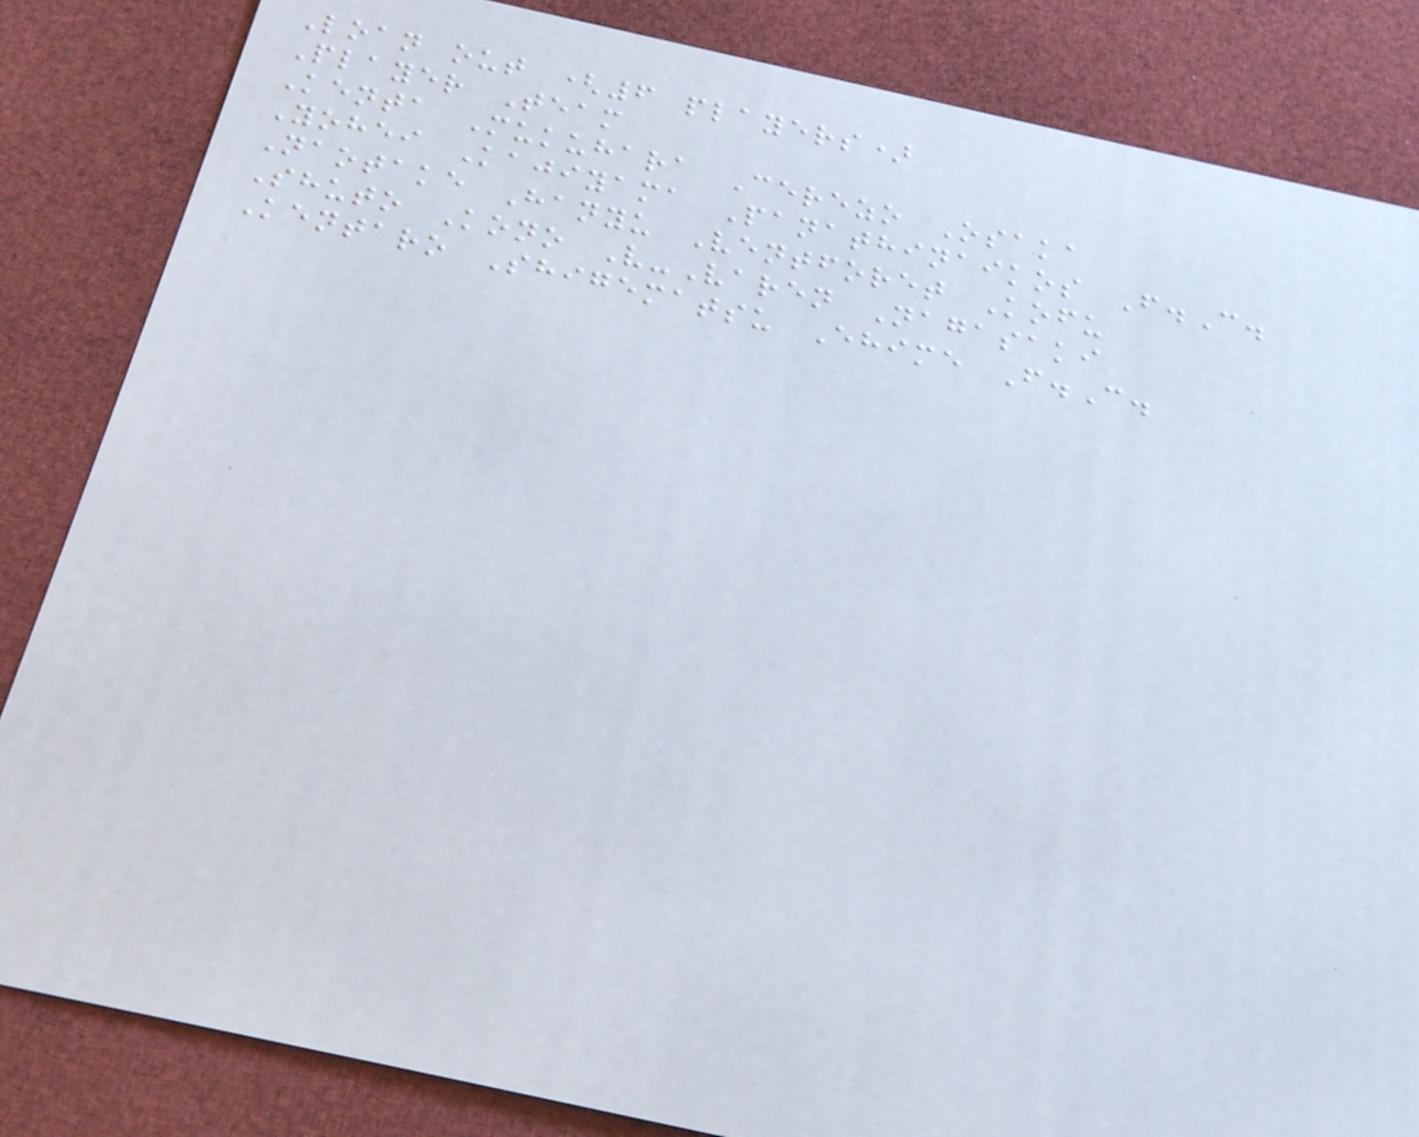Loan out (6 players)
Player Team
Kenta Mukuhara Cerezo Osaka
Yohei Kajiyama Panathinaikos F.C.
Naotake Hanyu Ventforet Kofu
Shuto Kono V-Varen Nagasaki
Kentaro Shigematsu Ehime F.C.
